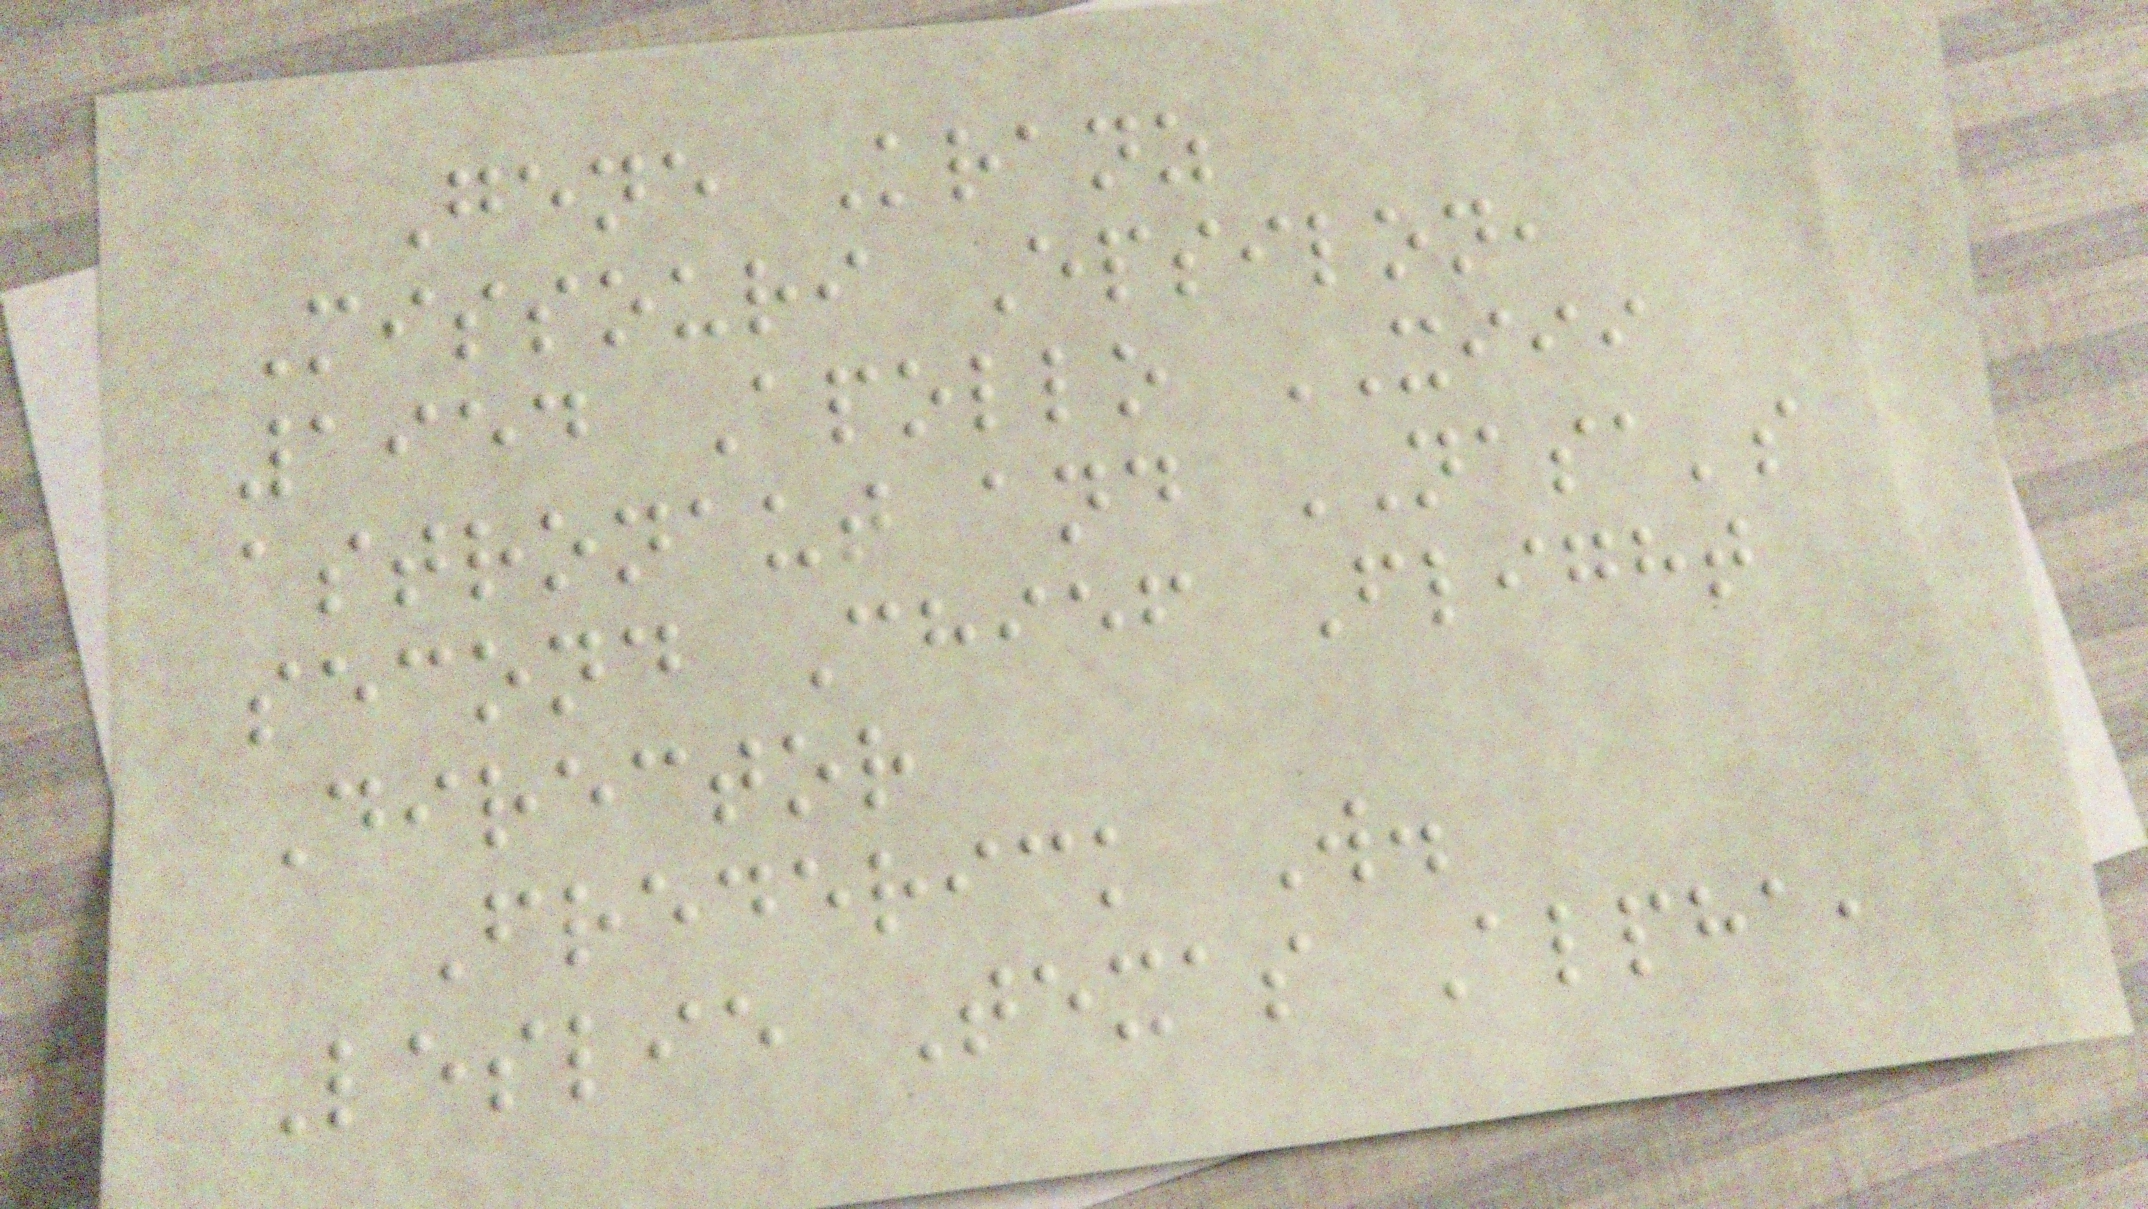Gene Kranz
Missouri Epsilon,
1954 Apollo XIII
astronaut and NASA's
second Chief Flight
Director
Frederick W.
Leslie Texas Alpha,
